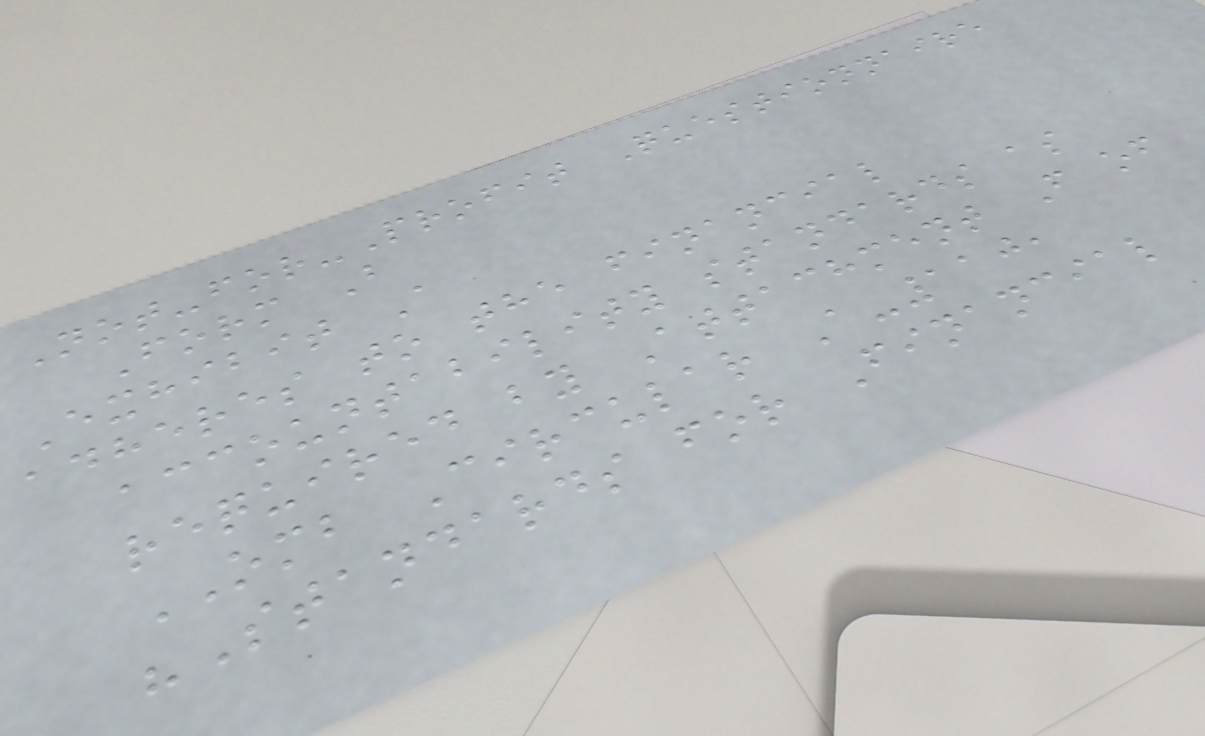Not-for-Profit Questionnaire
Form B
Exhibit A
adheres to the financial
accountability standards as
required by Attachment F of
OMB Circular A-110,
"Standards for Financial
